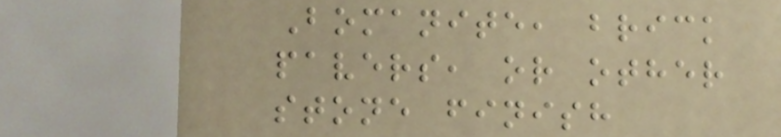Bomanite, brick
pavers, or other
stone finish
